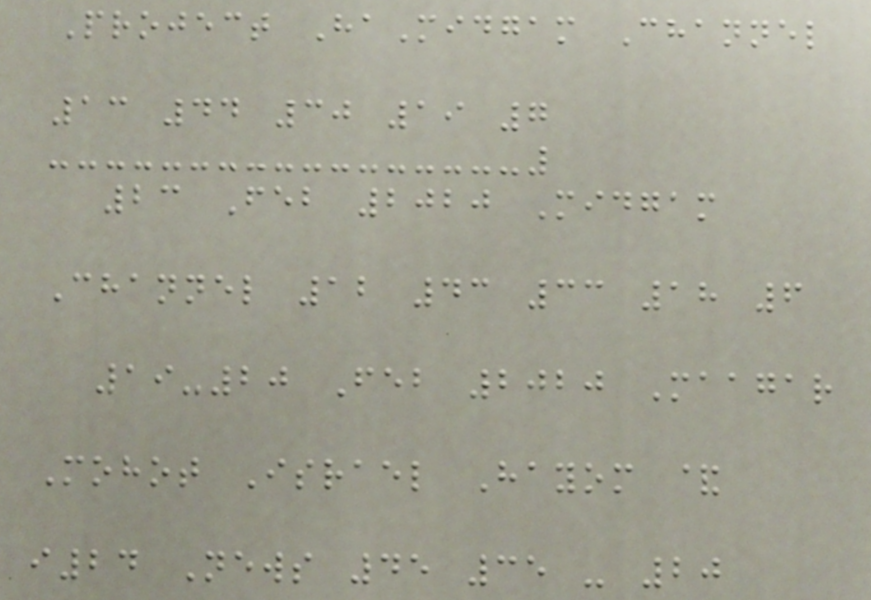Project HaMidgam Channel
13 44 30 19 7
23 Feb 2020 Midgam
Channel 12 43 33 18 6
19-20 Feb 2020 Maagar
Mohot Israel Hayom &
i24 News 45 35 - 20
